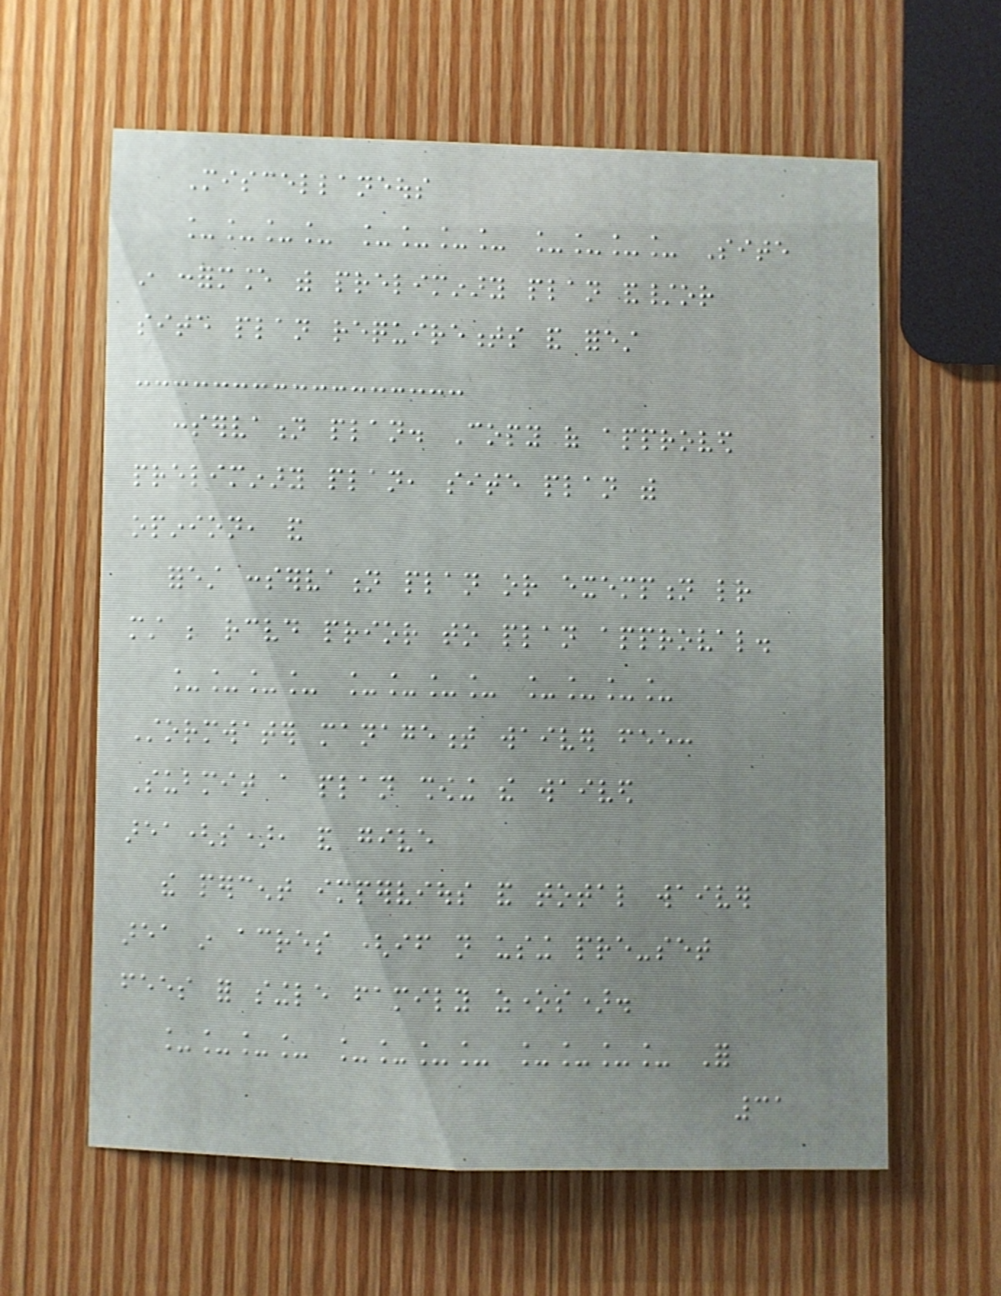Miscellaneous
____ ____ ____ Site
in conformance with preliminary plan and/or
site plan requirements and forest
conservation plan. Copy of approved
preliminary plan, site plan with
opinion, and
forest conservation plan or exemption letter
must be received prior to plan approval.
____ ____ ____
Stormwater management waiver fee:
Submit a plan showing the waived
area(s), and give
the percent impervious and total waiver
area in acres (if not using pre-set
fees for single family zones).
____ ____ ____ For
31
